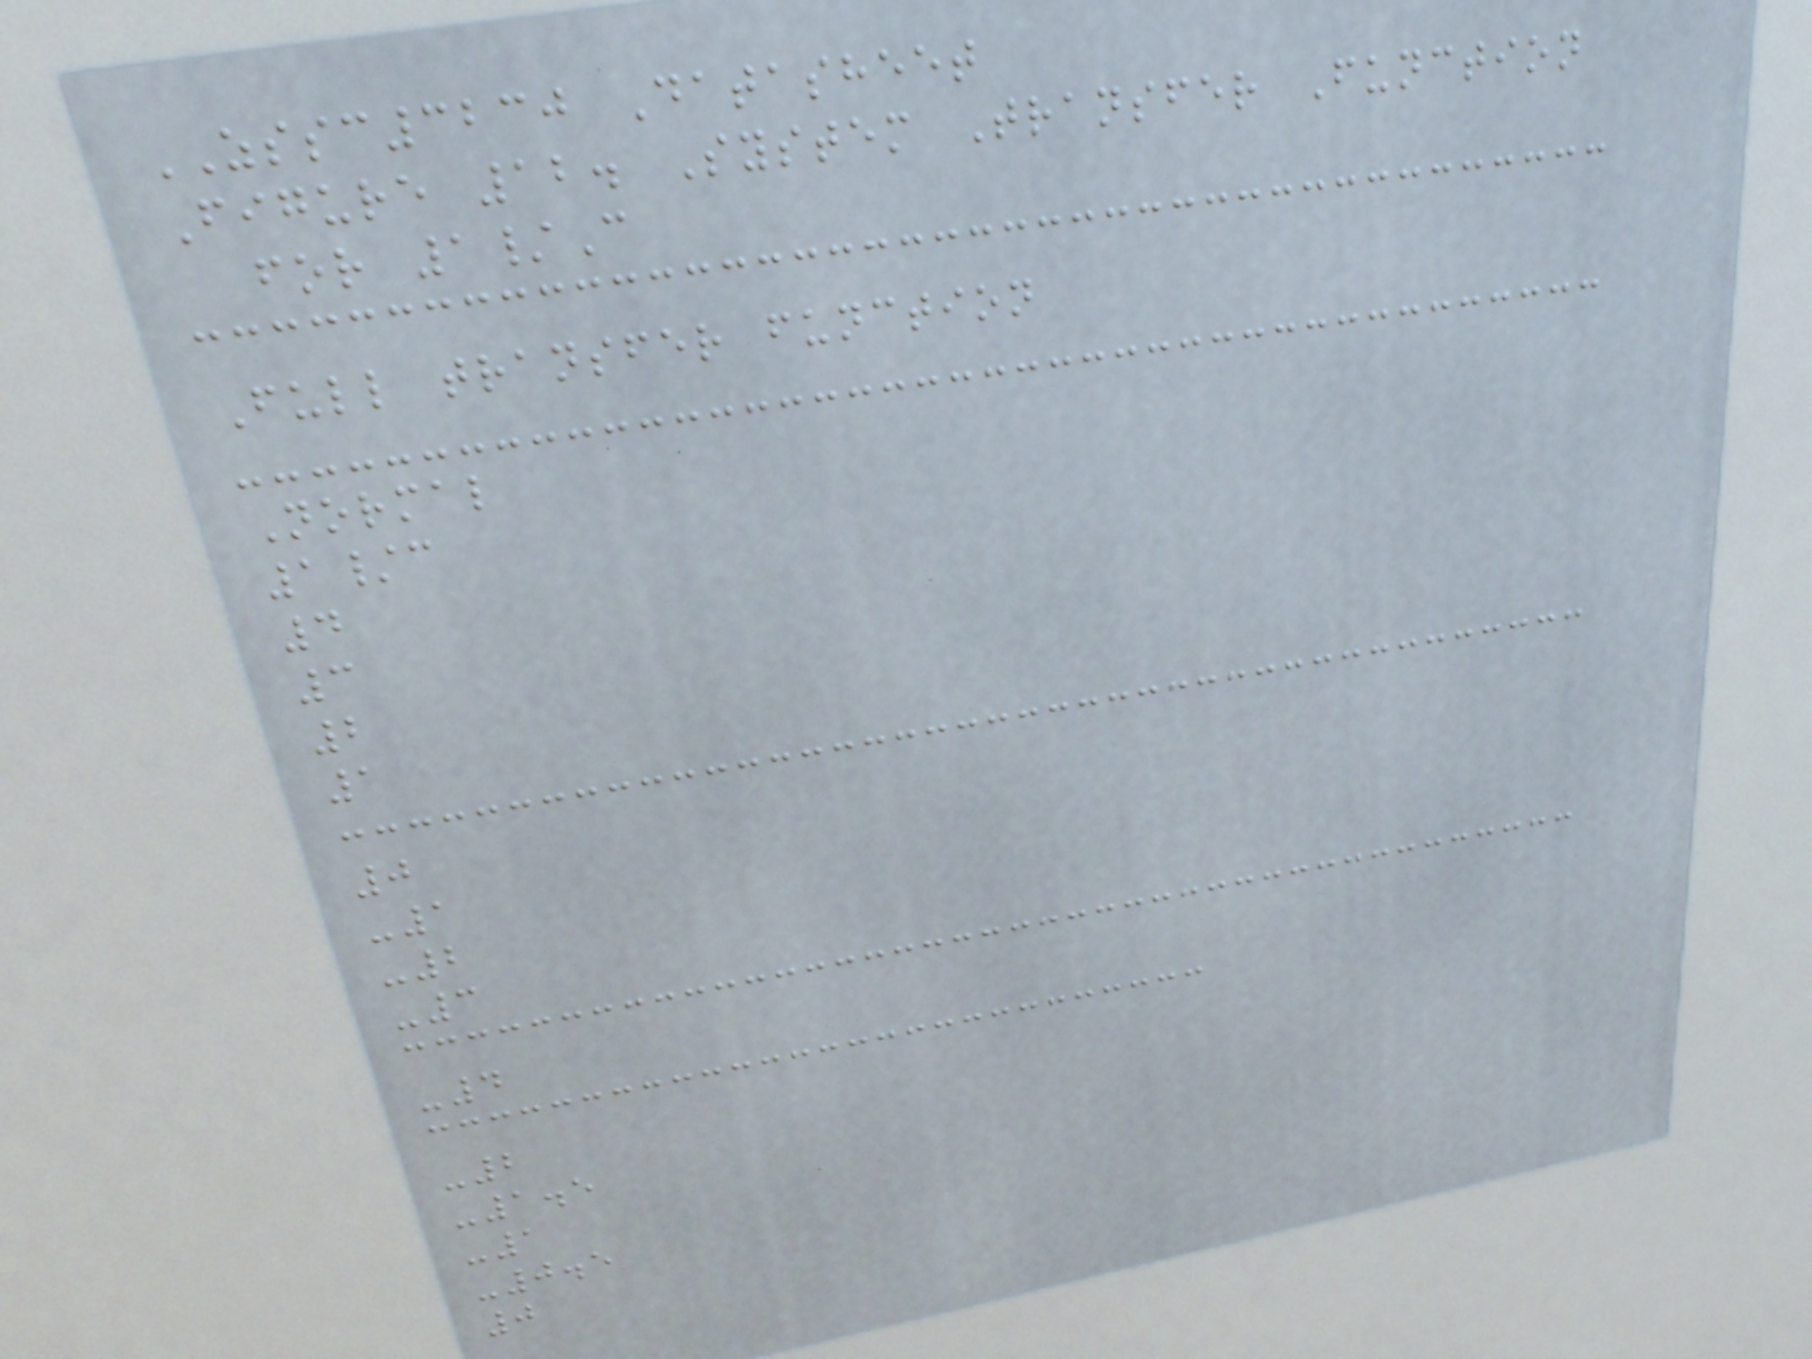ZSSC3230 Datasheet
Figure 12. System Transfer Function
for 1/C
Full transfer function
Normal
1/c
4
3
2
1
0
-1
-2
-3
-4
-2
-1.5
-1
-0.5
0
